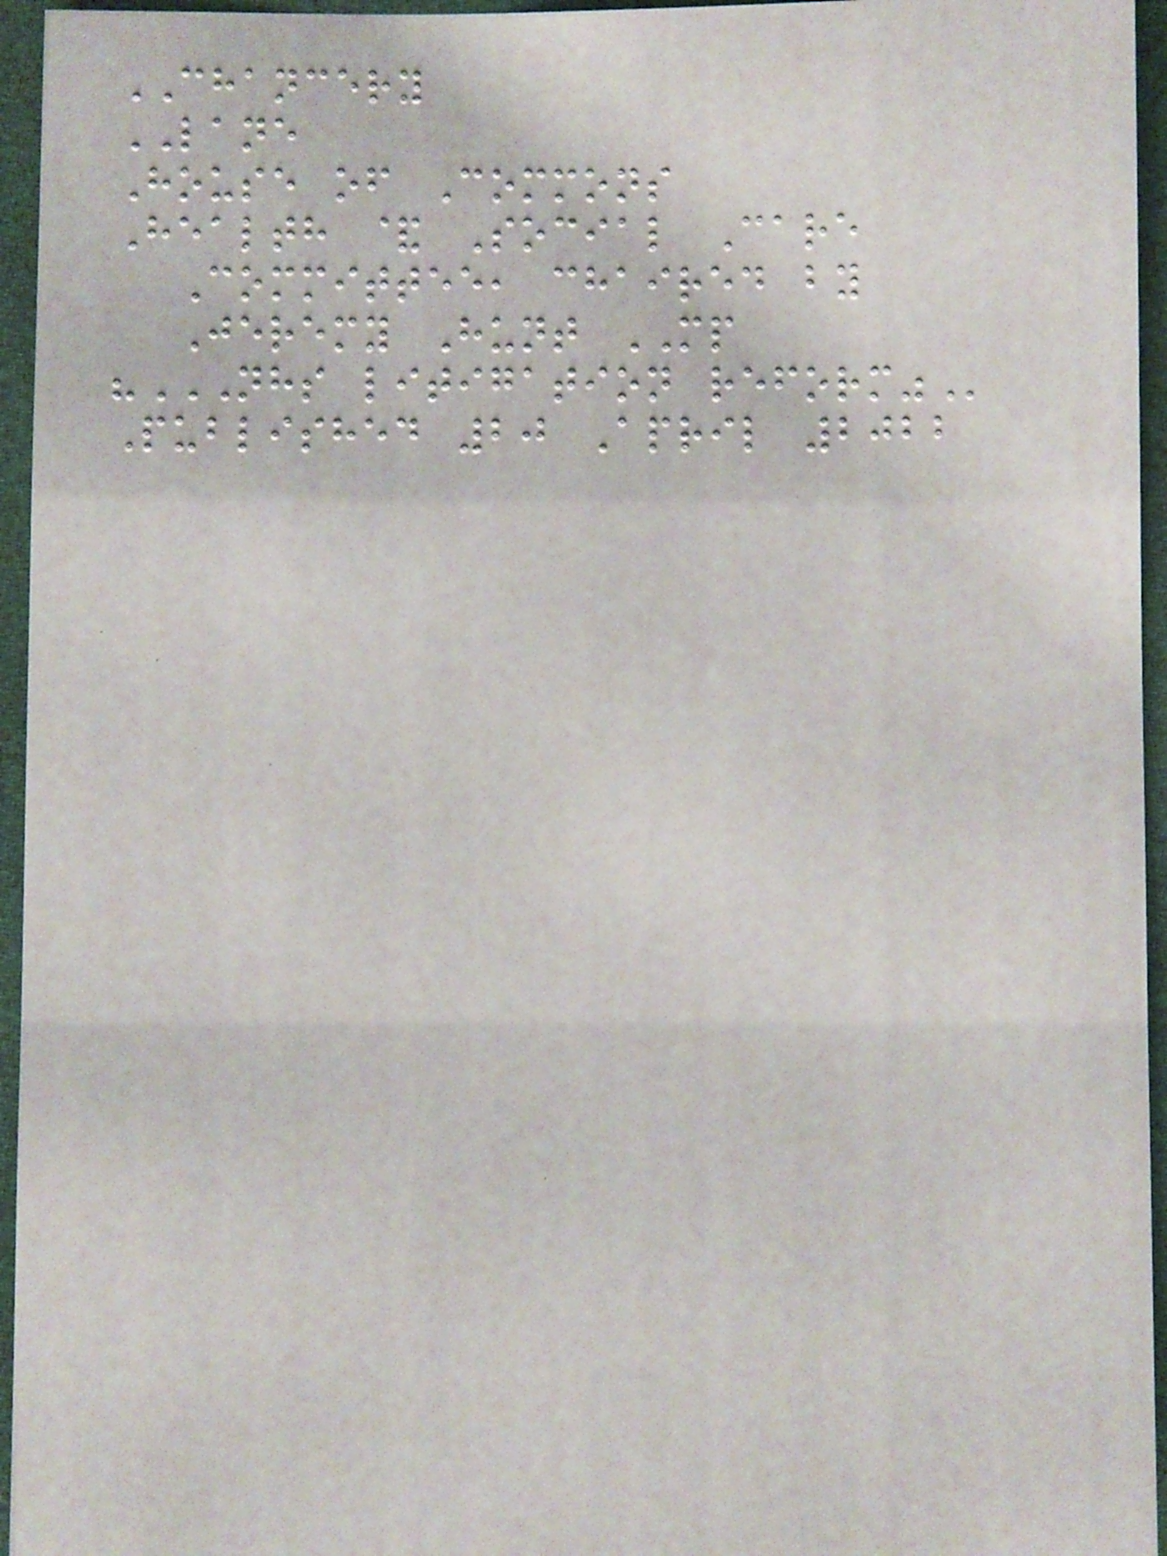CHANCERY
LANE
House of Commons
Health & Social Care
Committee, chaired by
Jeremy Hunt MP
"NHS LITIGATION REFORM"
Published 20 April 2022
